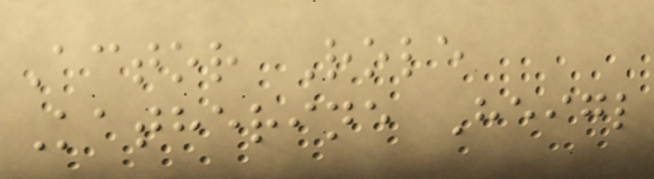Actor Role
Katherine Heigl
